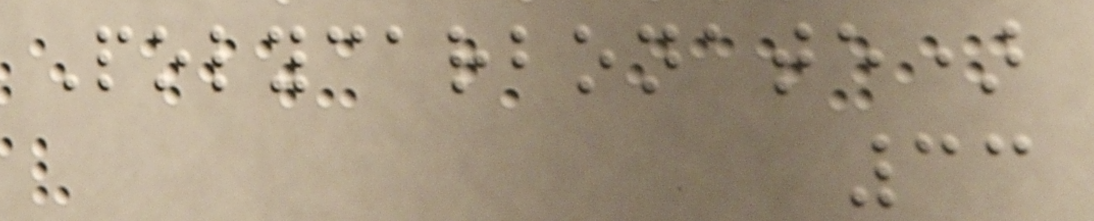Polycarbonate)
33
